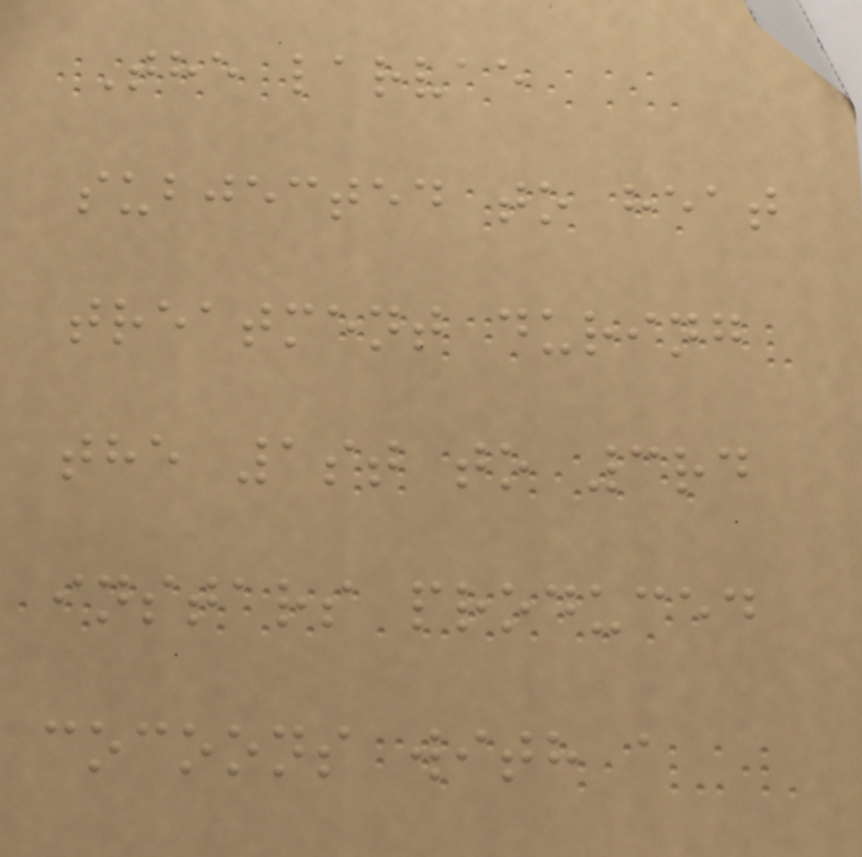The larvae
subjected to heat
treatment during
the 1st to 3rd
instars produced
cocoons with a
